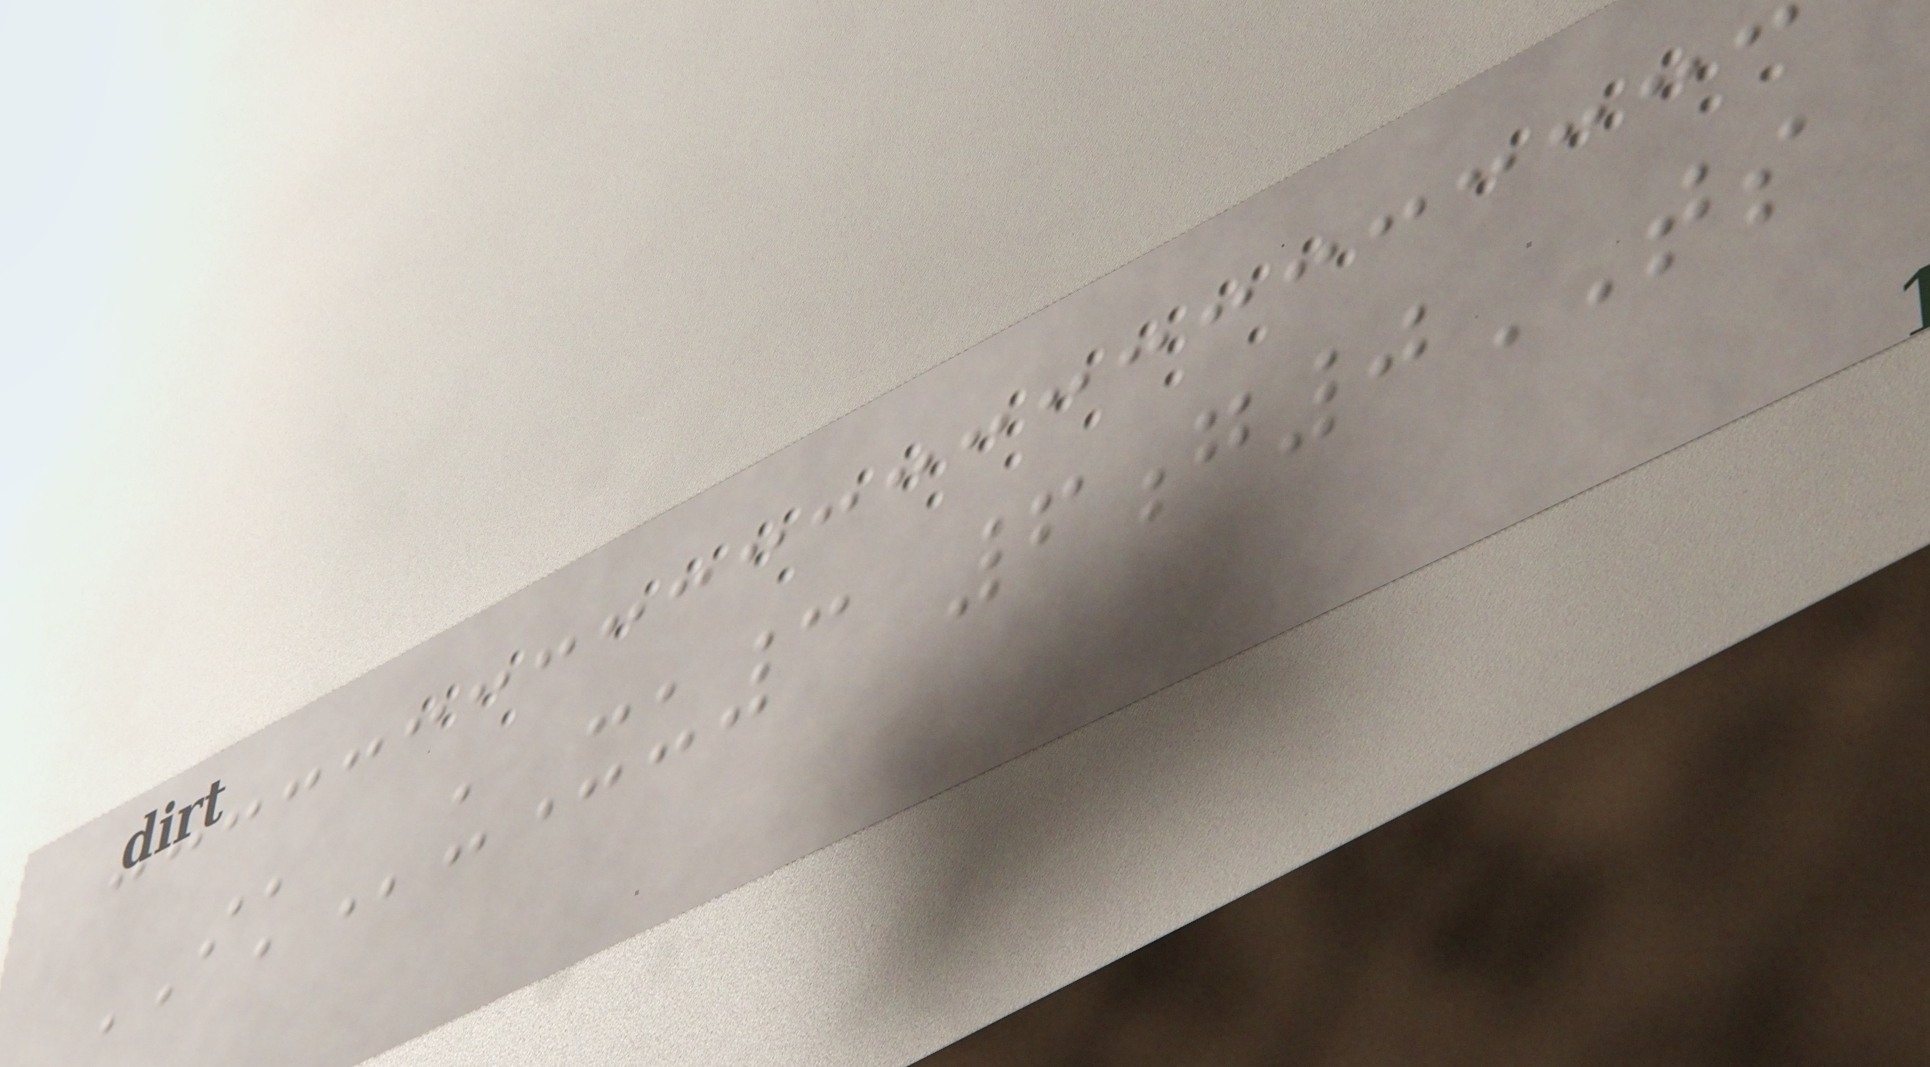IKuXu3 6g0TS
